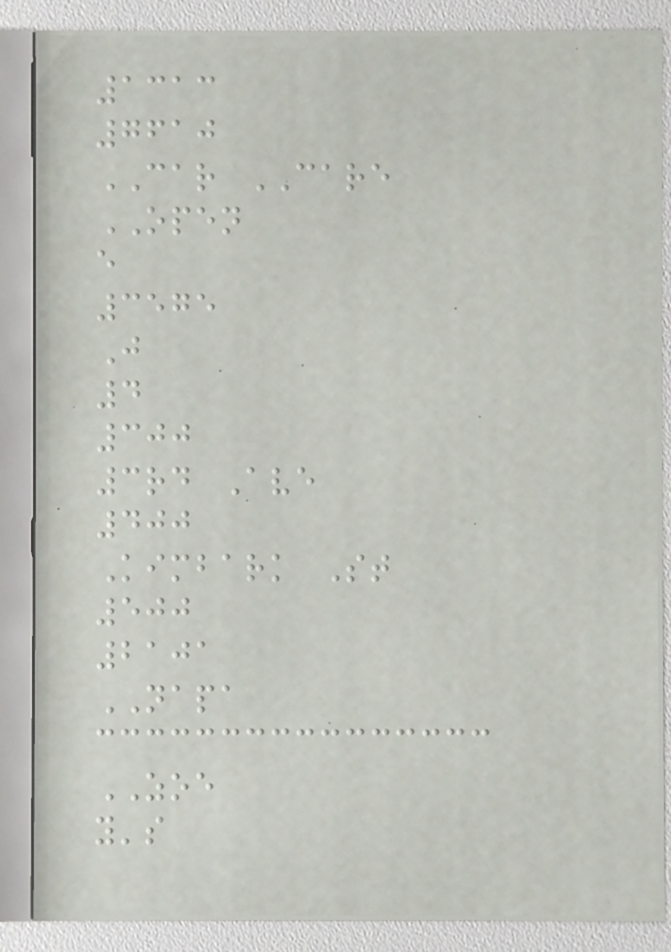1313
7610
CAR CARE
OPEN
e
3575
J
4
300
3rd Ave
400
Kimbark St
500
2101
NAPA
ZOE
y's
